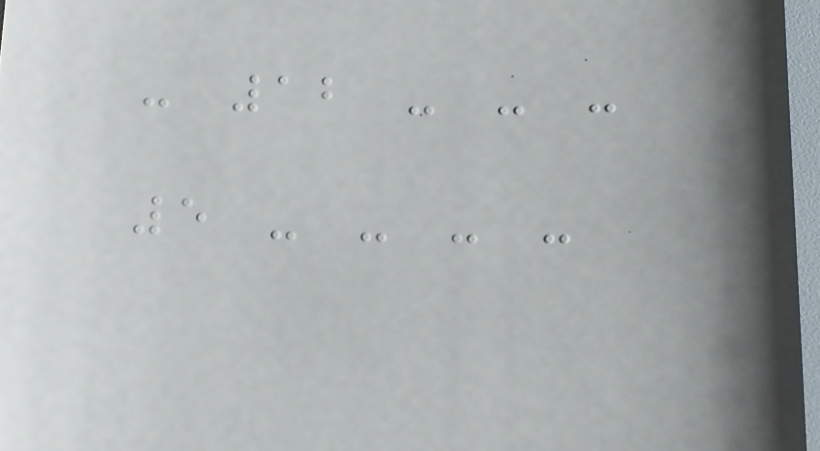- 12 - - -
5 - - - -
